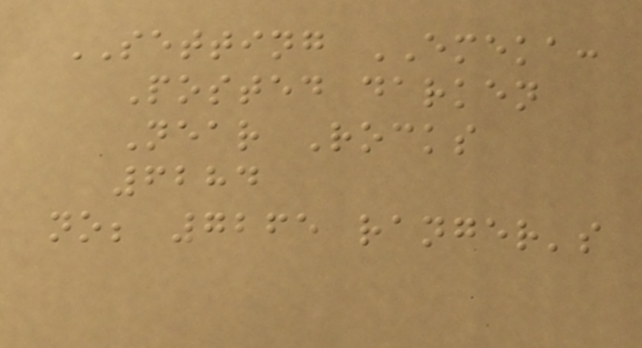SETTING EMEKA:
Posted darken
Near Rocks
6284
no; 7265 ranger's
